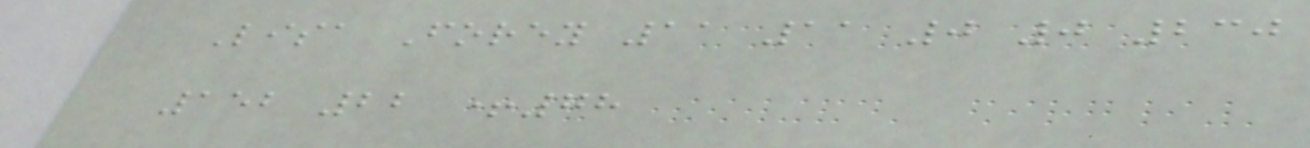Lisa Forey 11 11 0 0 230
152 22 +78
